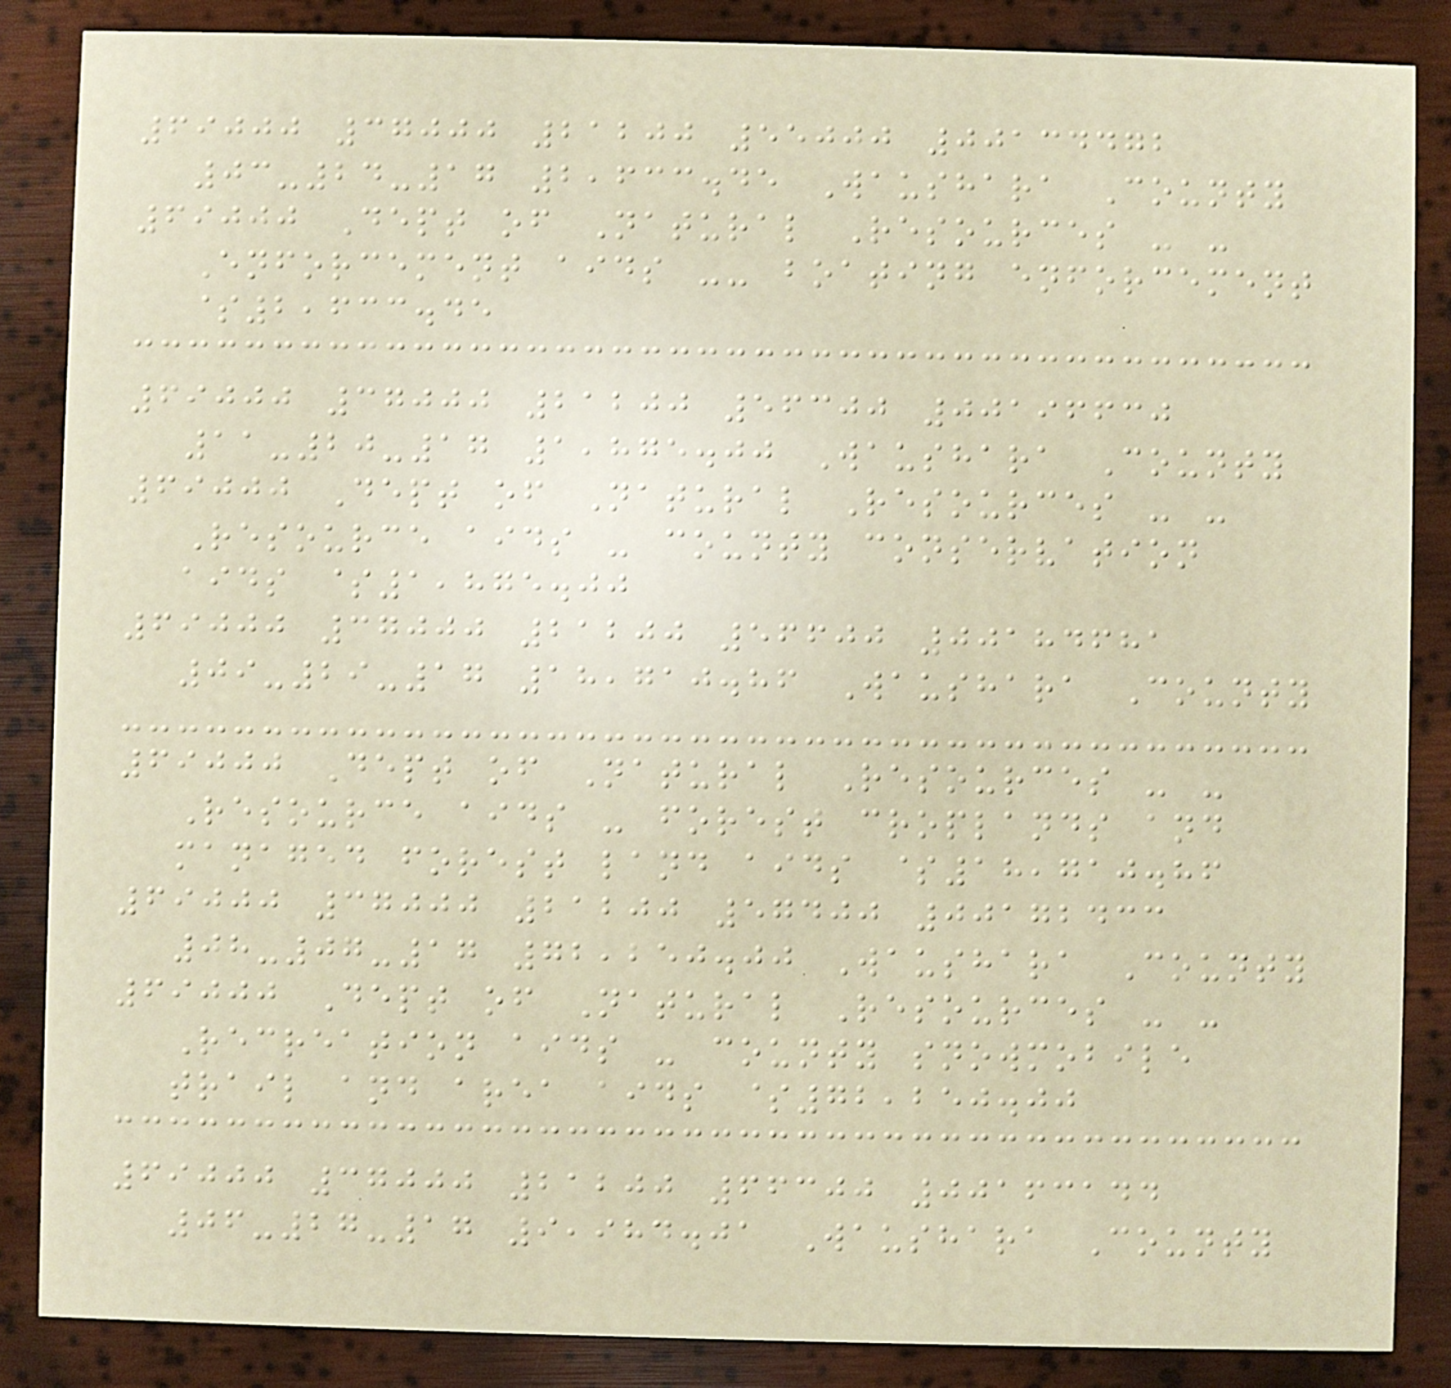69000 37000 21200 55000 00134472
03-24-17 2,633.45 Waushara County
69000 Dept of Natural Resources - -
Enforcement aids -- boating enforcement
$2,633.45
69000 37000 21200 56300 00196630
11-20-17 1,875.00 Waushara County
69000 Dept of Natural Resources - -
Resource aids - county conservation
aids $1,875.00
69000 37000 21200 56600 00184681
09-29-17 18,710.86 Waushara County
69000 Dept of Natural Resources - -
Resource aids - forest croplands and
managed forest land aids $18,710.86
69000 37000 21200 57400 00172433
08-07-17 72,250.00 Waushara County
69000 Dept of Natural Resources - -
Recreation aids - county snowmobile
trail and area aids $72,250.00
69000 37000 21200 66300 00163144
06-27-17 9,984.01 Waushara County
